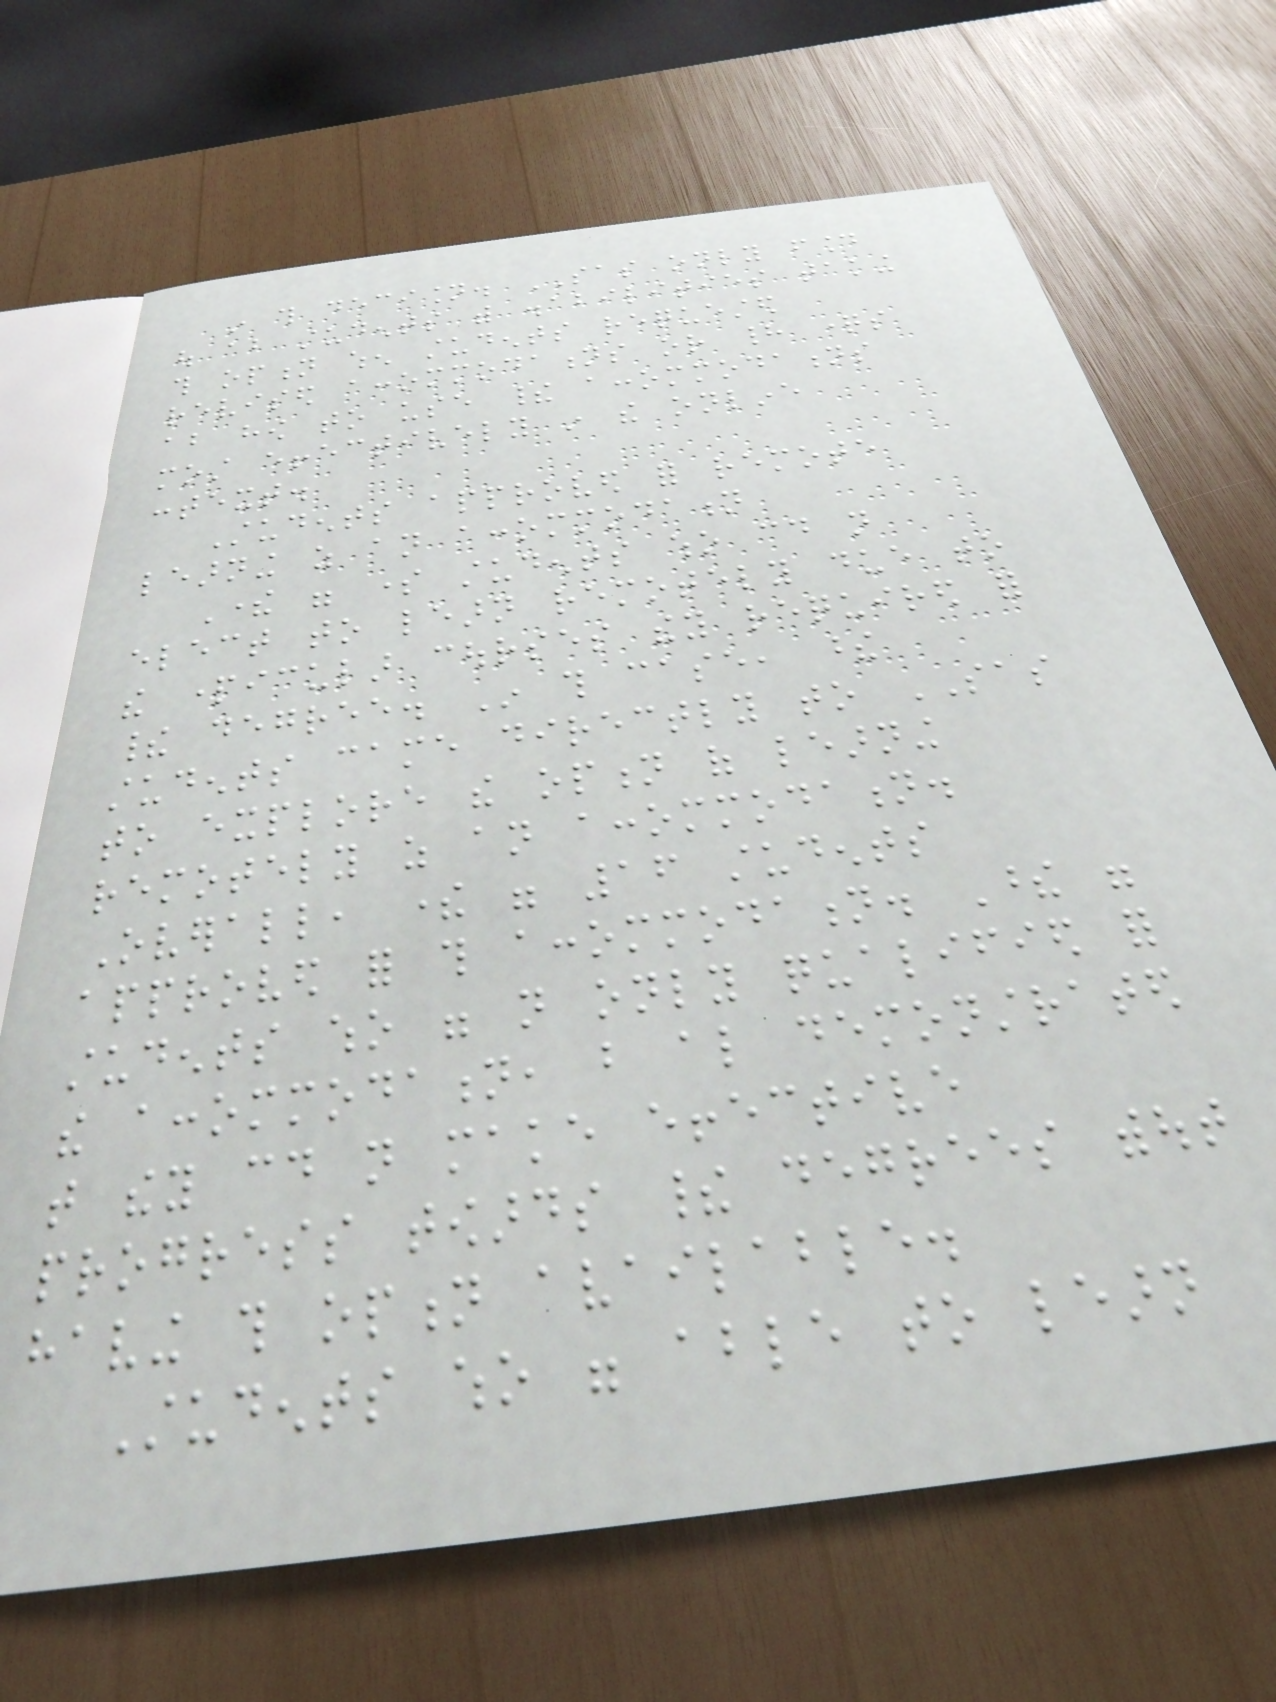in this decision. SAS only found
out about students with disabilities taking
this option when students requested
revised accommodations or had questions
about how to use their accommodations
most effectively in the online
context.
Students approved for remote
learning as an accommodation
There were some students who could not
elect to learn remotely due to
the particular courses they required for
their degree. In this case, these
students came directly to SAS
to explore the option of learning
remotely as an accommodation.
Overall, there were 16 students
approved for this accommodation. These were
students who were not only qualified for
the accommodation, but also demonstrated
that they could not make effective
progress towards their degrees without
having this option available.
Students who were able to learn
